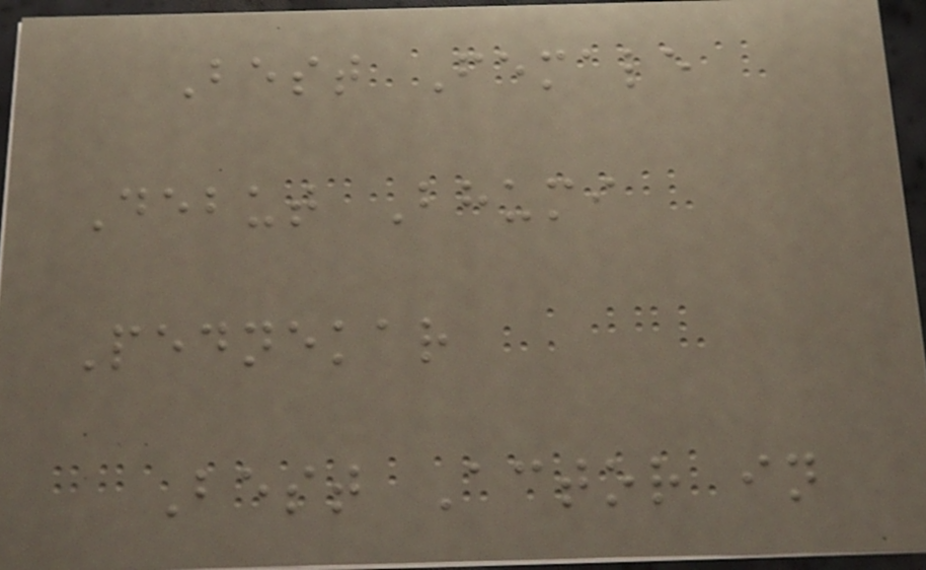Best Female
Debut Bhumi
Pednekar
Best Actor in
